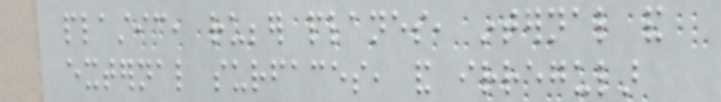plastic, rubber planes, internal and
external surfaces, and irregular
